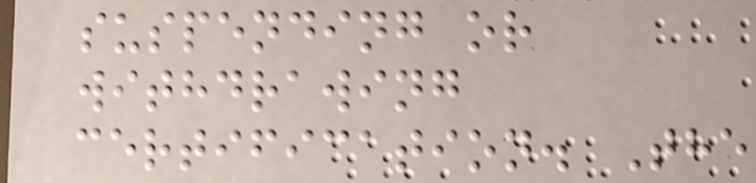suspending or
withdrawing
certification. The
